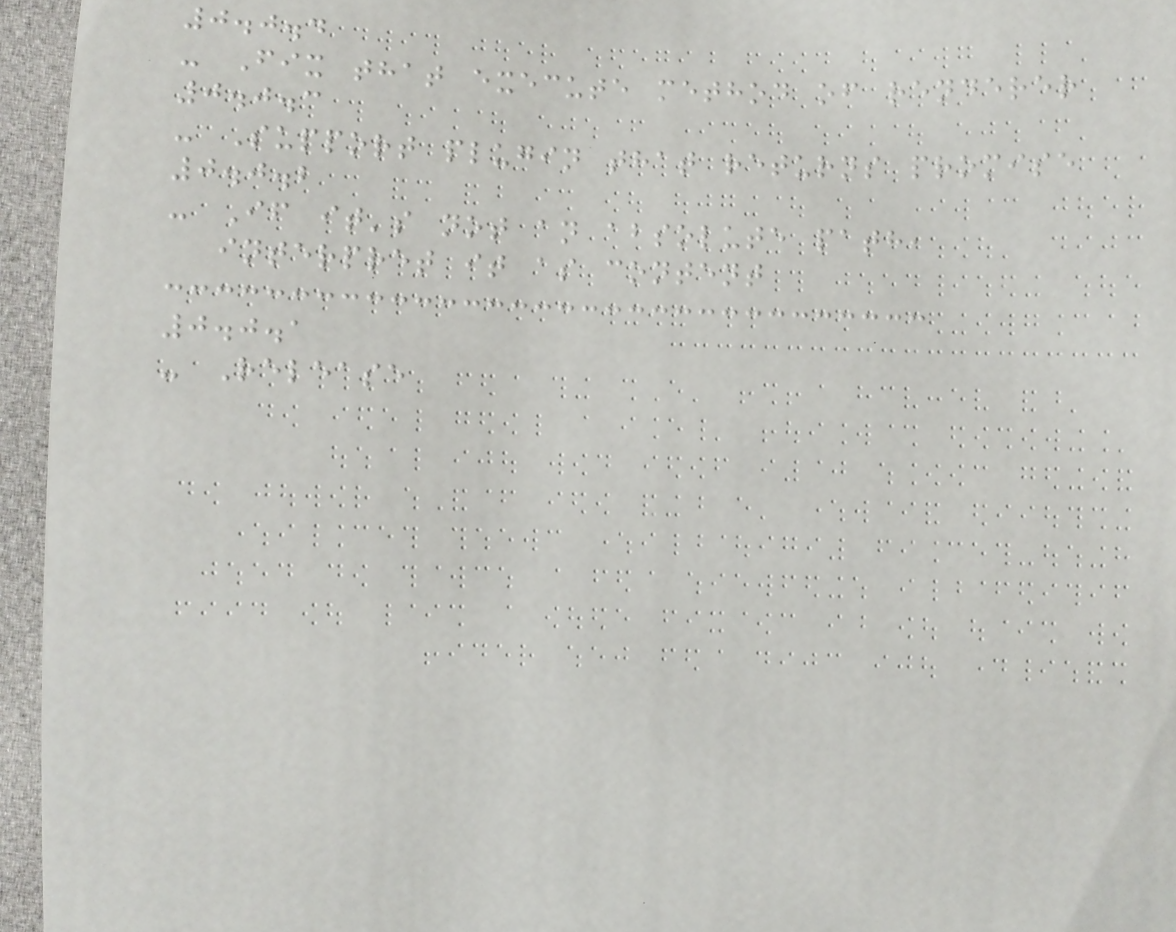0.0.4
- Fix that execute method of renderer
0.0.3
- Support plugin that returns promise
0.0.2
- If it's not an absolute path,
interpret it as content
0.0.1
- Release
